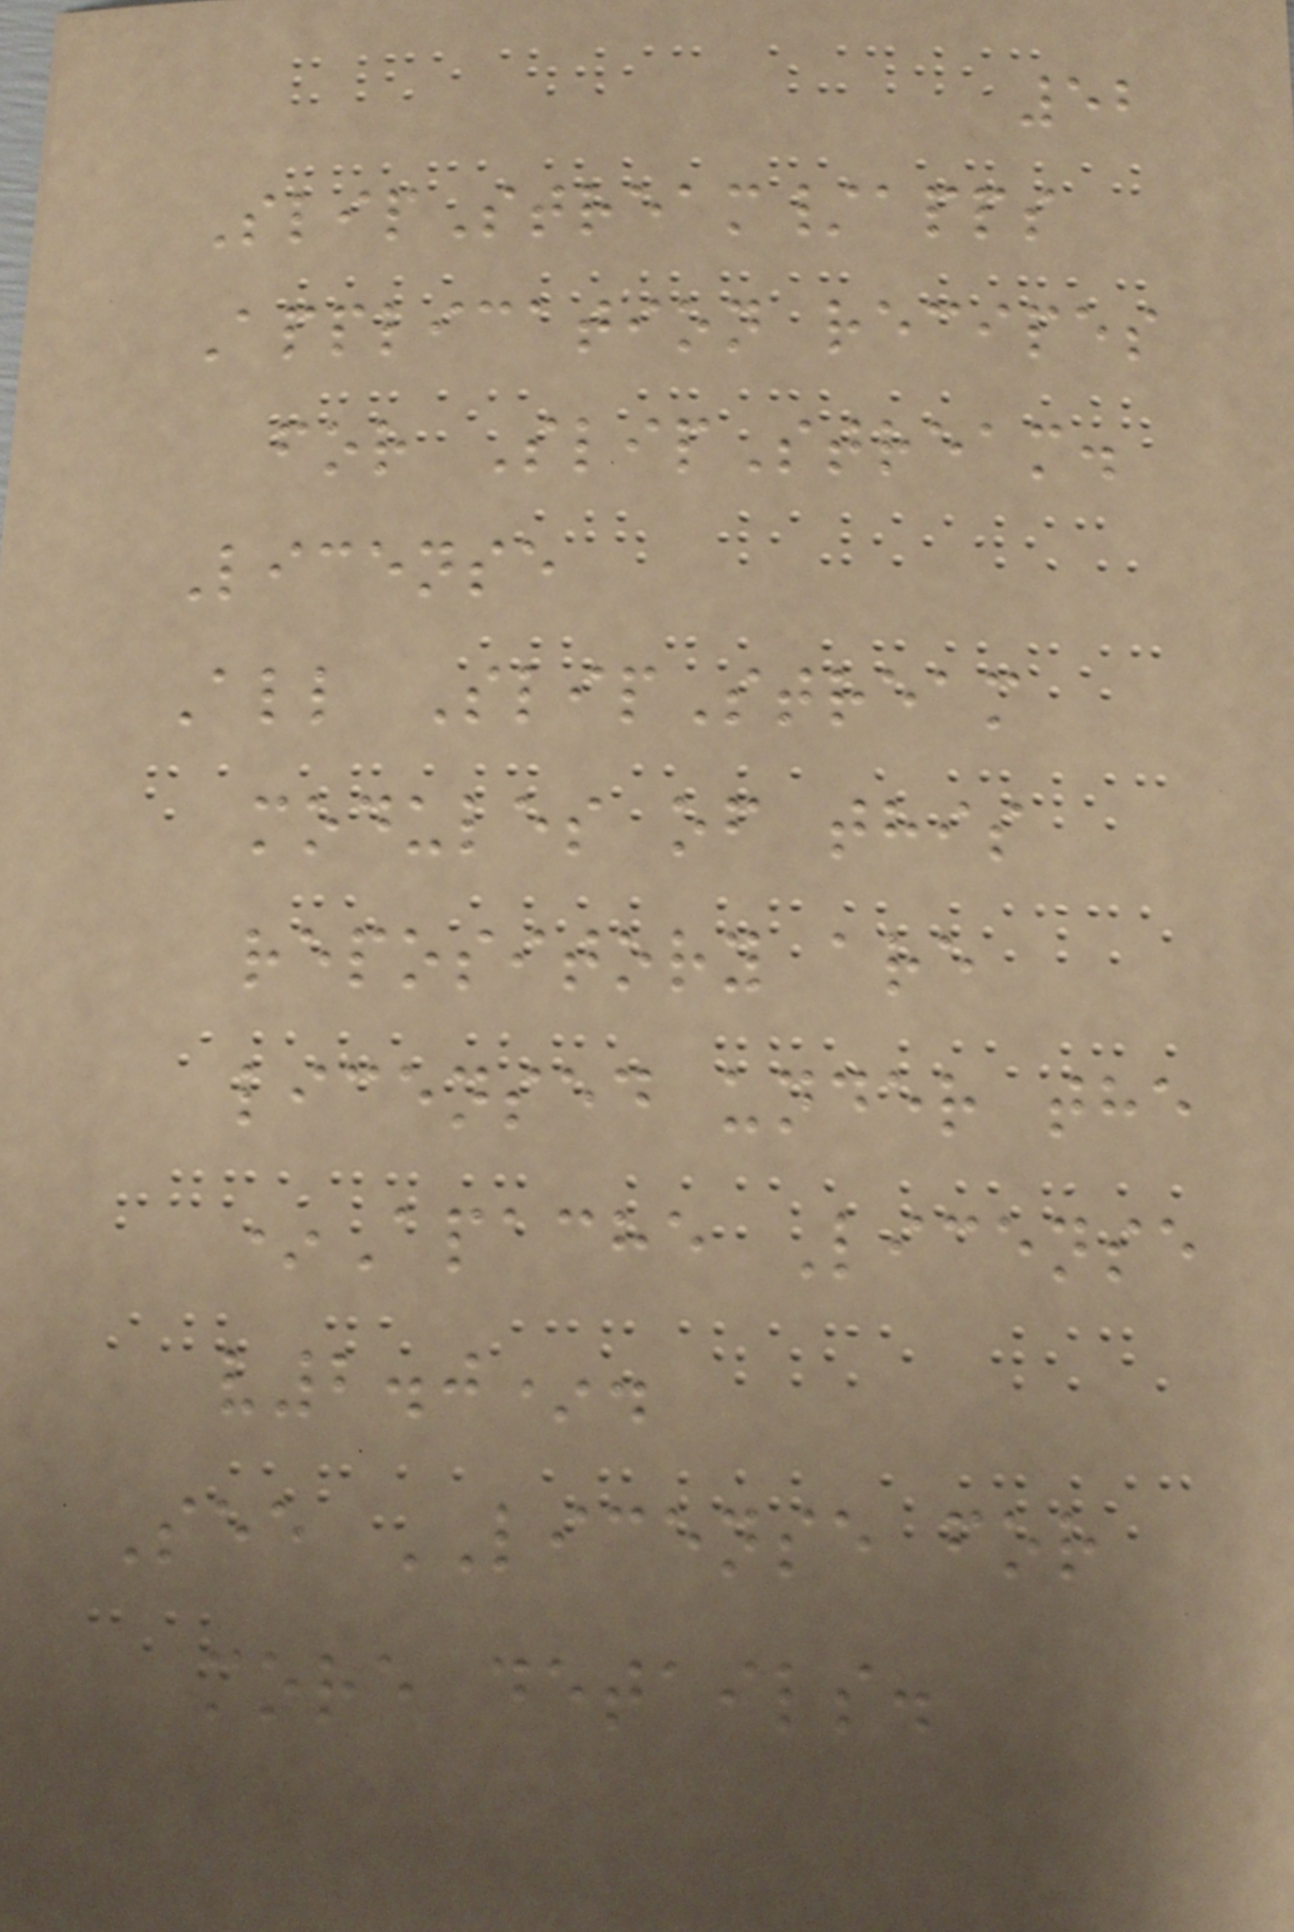52
SlipStream/apps
Application recipes
for SlipStream.
License
All SlipStream
modules of this
repository are
licensed under the
*Apache License
v2.0*.
See LICENSE for
more details.
